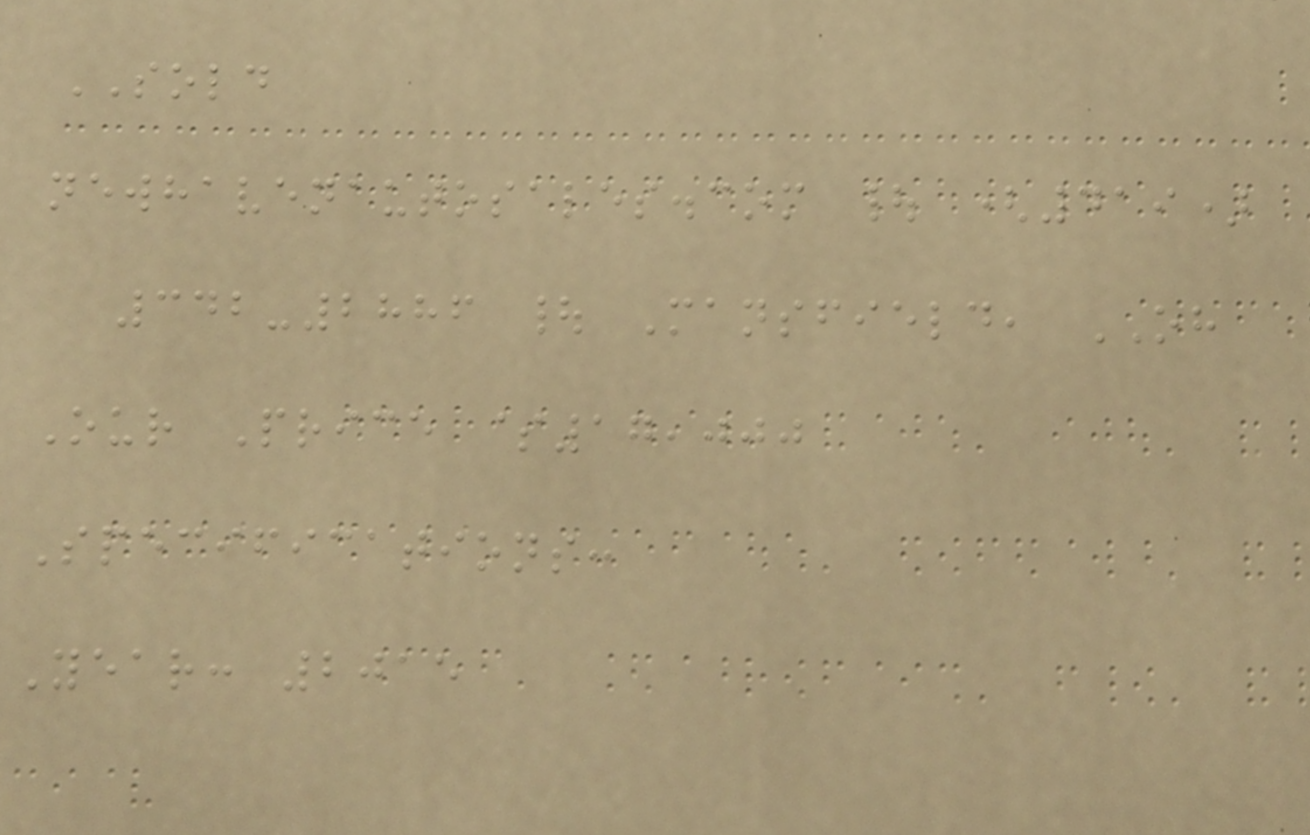SOLD
newhavenautosales.com | (419)
342-2886 | Mansfield, OH
Our Price $17,000
Specifications:
Year: 2015
